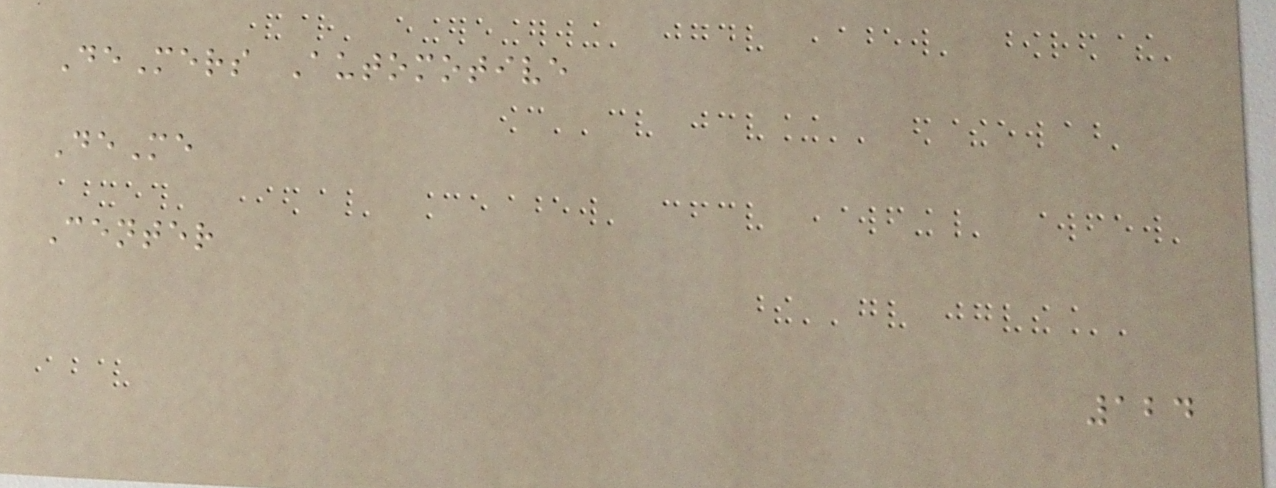DeMers Automotive
DeMe
Center
124
